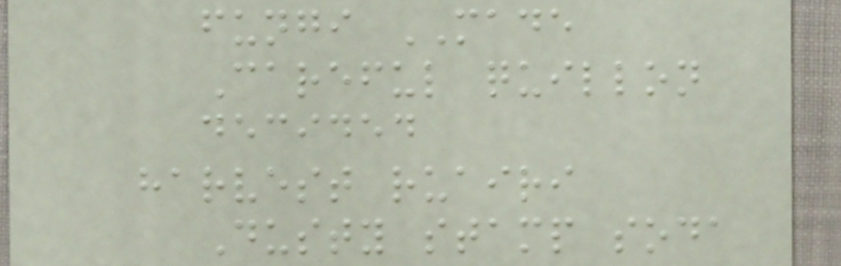fungi MADE
Careful quillon
decided
harvest ruairi
Dusty stamp soda
